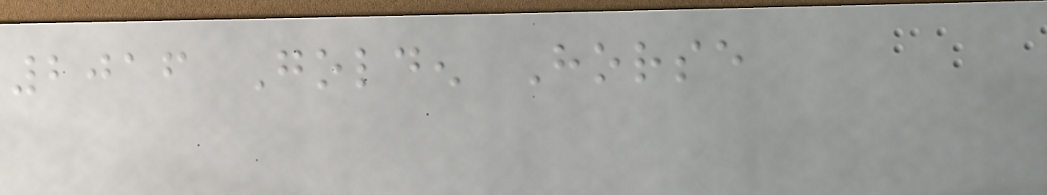2016 Golden Horse
